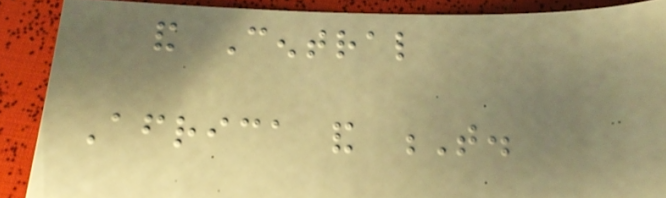and Central
Africa and T.
